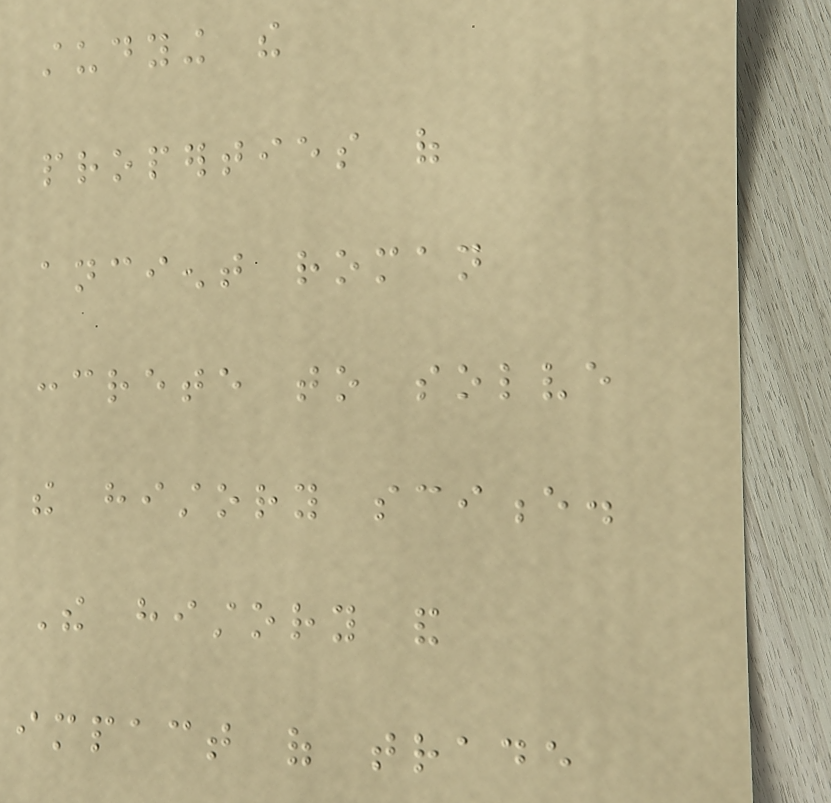studying the
properties of
ancient roman
concrete to solve
the history science.
The history and
impact of trade
